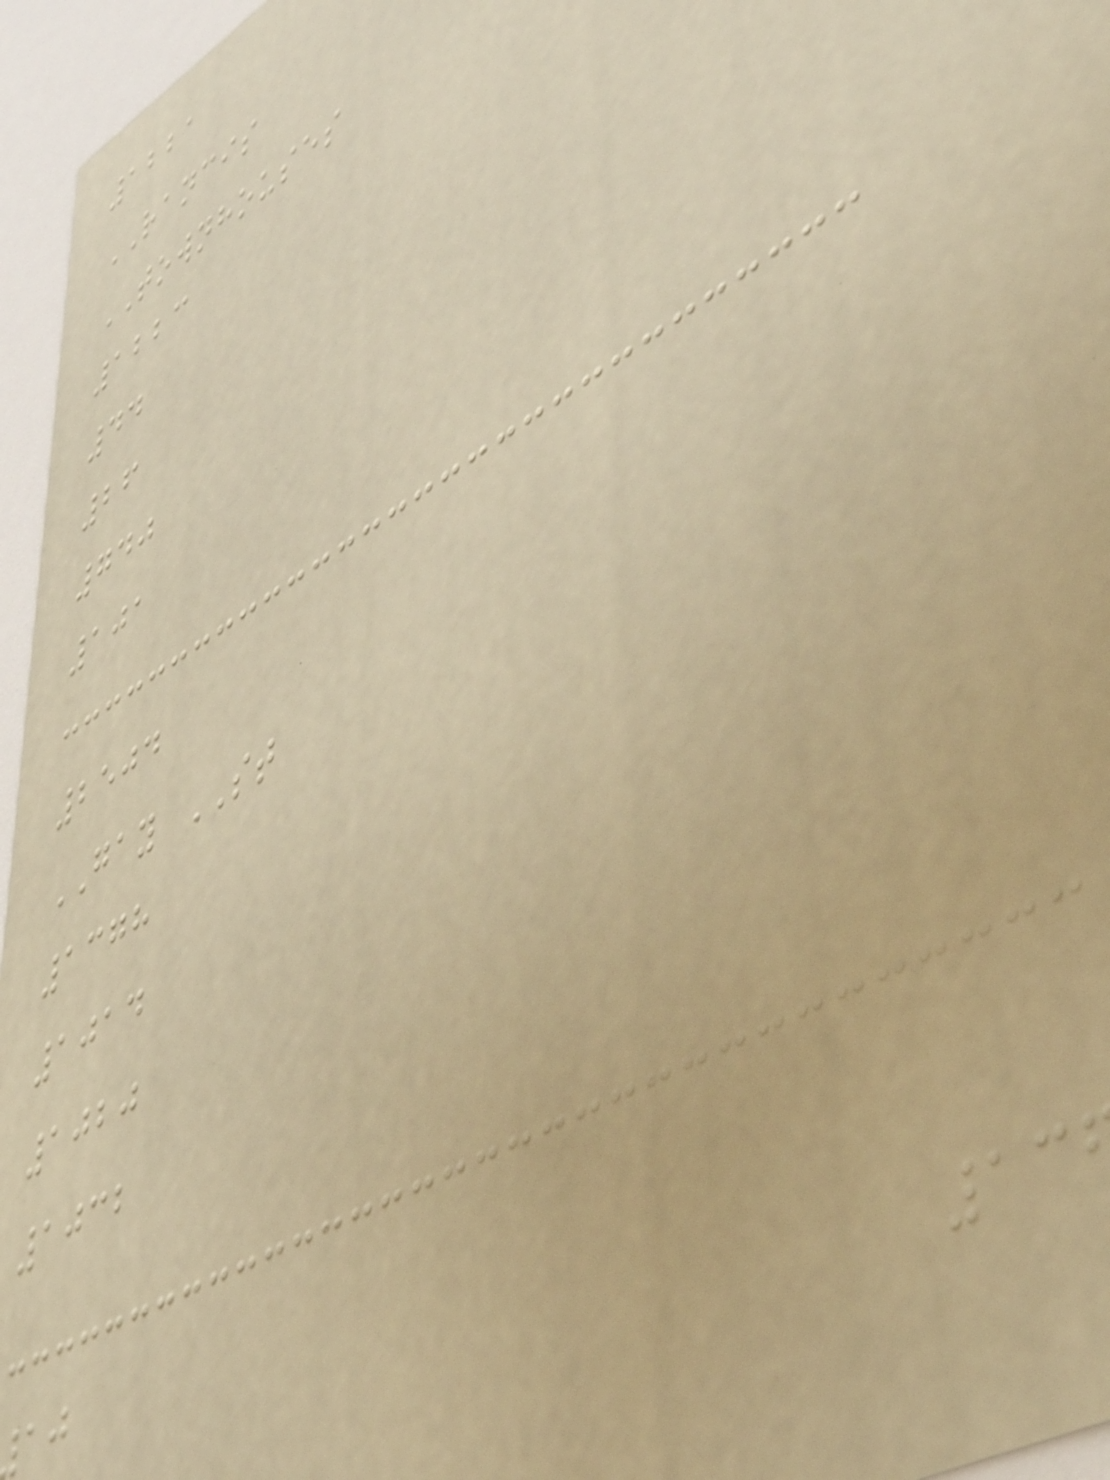1221
RANCIS
TOWNHOUSES
1223
44
26
740
101
2504
GAY ST
1378
1014
1020
1032
